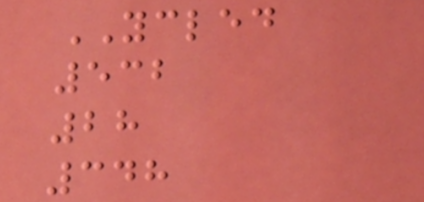YCLED
532
28
348
